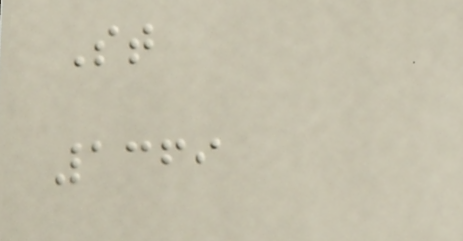St
1369
